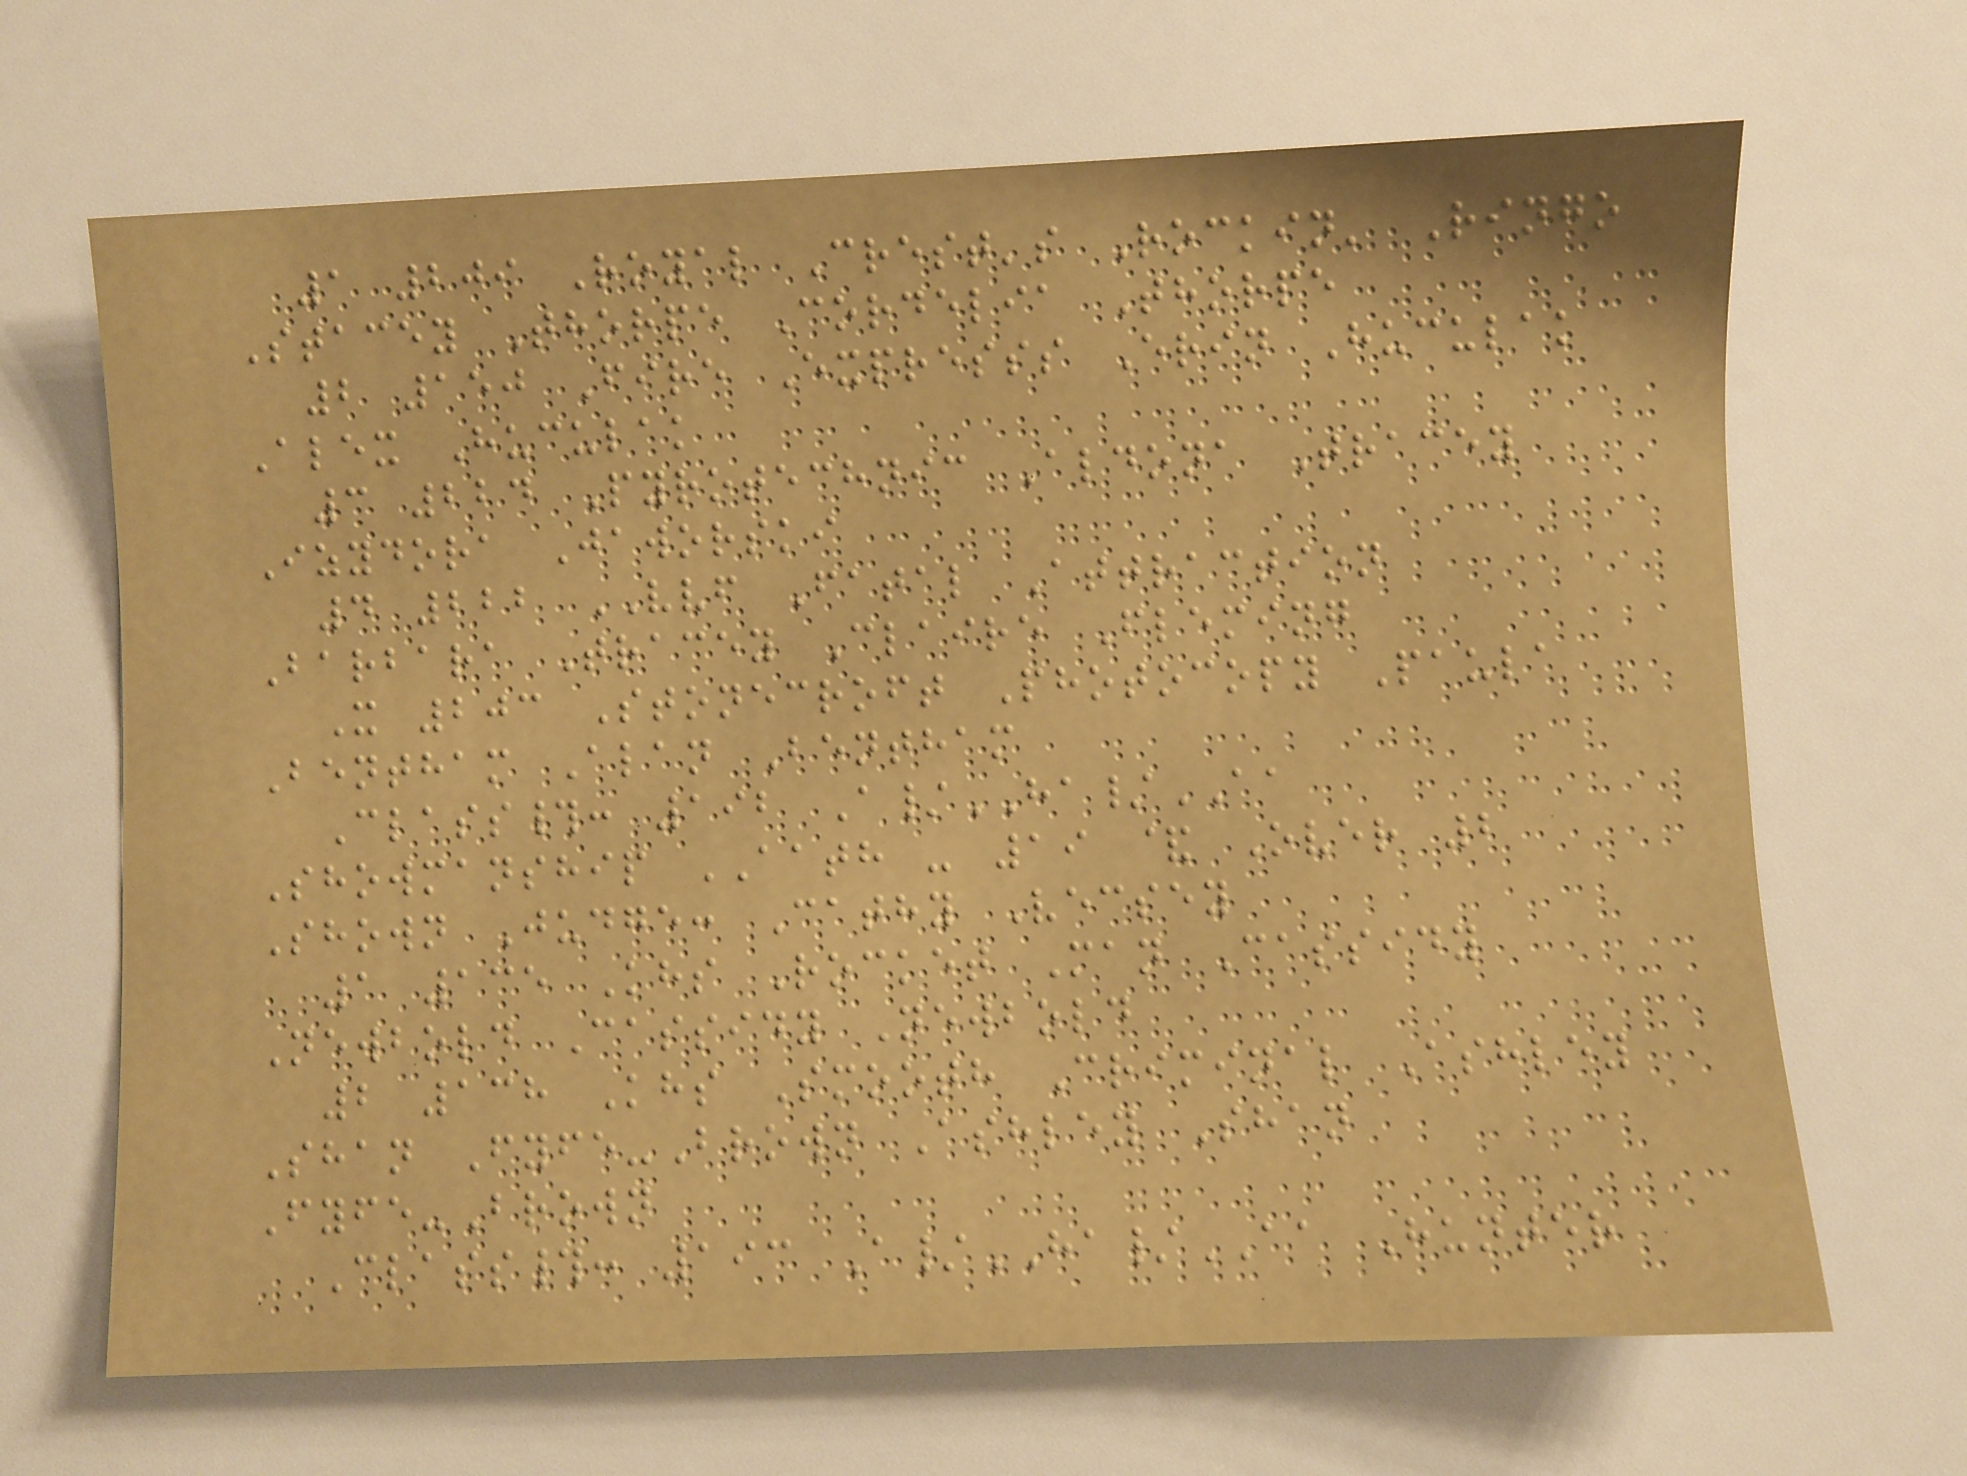1 209 Royal Crest's Rockin' Ringo
Stacey Thorpe Cordelia Thorpe
2 150 Fire Expresss Erin Huculak
Alex Huculak
3 224 Pyrotechnic Aldona Tracey
Izydora Jaworski
4 222 VVF Fatal Attraction
Barbara Tracey Claire Fleming
X 203 Stonecroft Photocopy Paula
Bentham Alan Bentham
Class#: 192 A/HA/AA
Showmanship AATH - 19 & Over 2
Shown Judge: Cathy Vecsey
1 135 Khs Rocket Man Cassidy
Newbold Cassidy Newbold
2 138 Khs Smooth Criminal Ashley
Shan Fyfe-Brown Ashley Shan
Fyfe-Brown
Class#: 193 A/HA/AA Hunter
